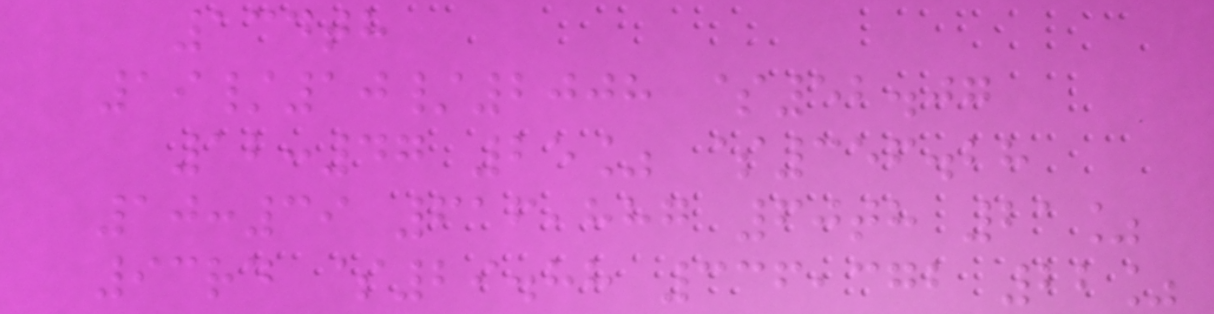134th
19/10/2008 $52.07
12:47 25% $356.28
10:39 616,887 60th 21%
93rd $29.88 336,372 22%
